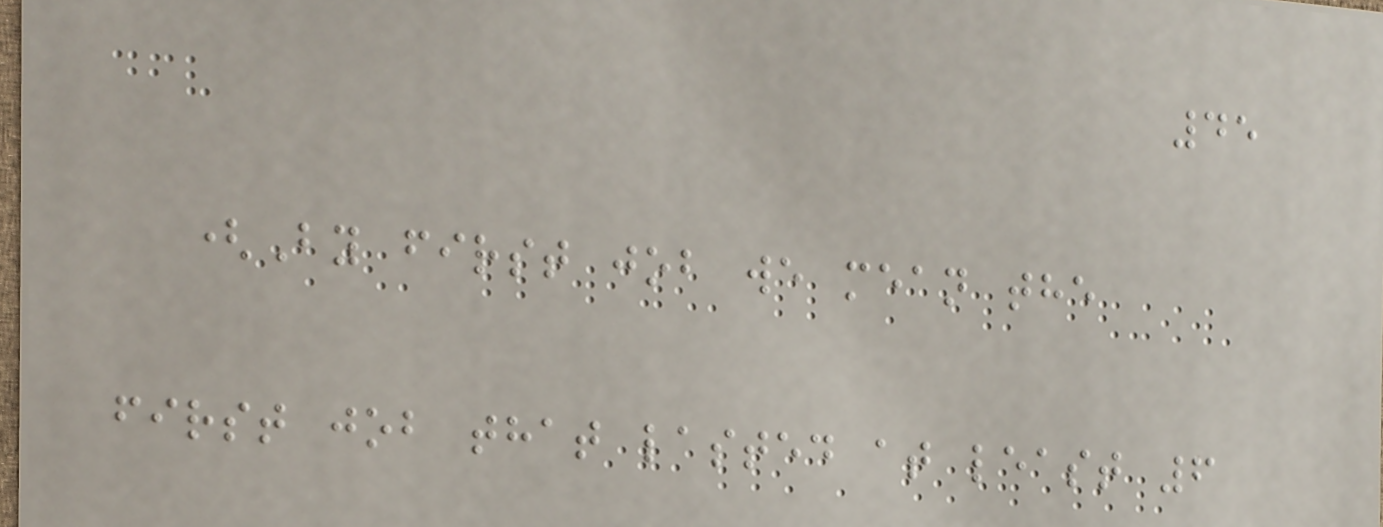45
(By first job we mean the
first job that lasted at least 6
